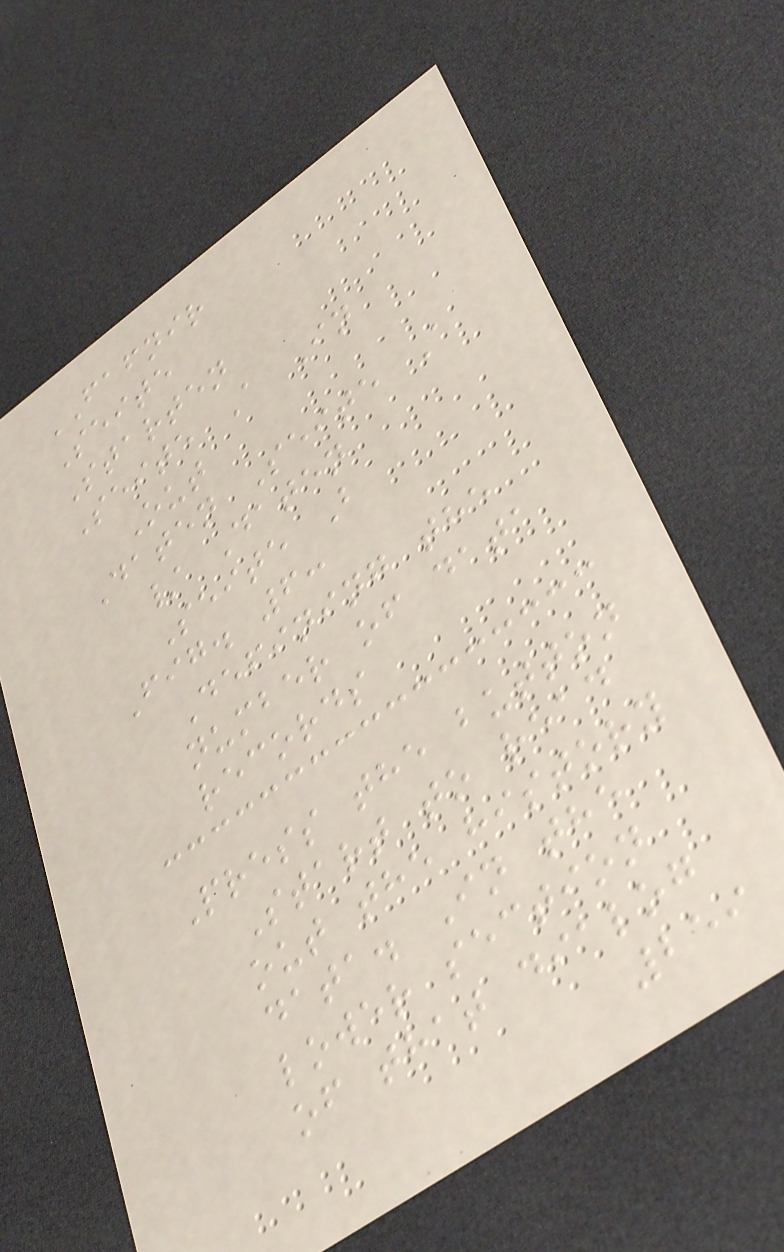FAFNIR
Seite
Starten
Seite A In
Out
Daten Seite A
/ Daten
Seite B
Fig. 6:
Defining the
number of data
records
Press the button
Start to read
out the history
data. In the
lower section
of that dialog
259
